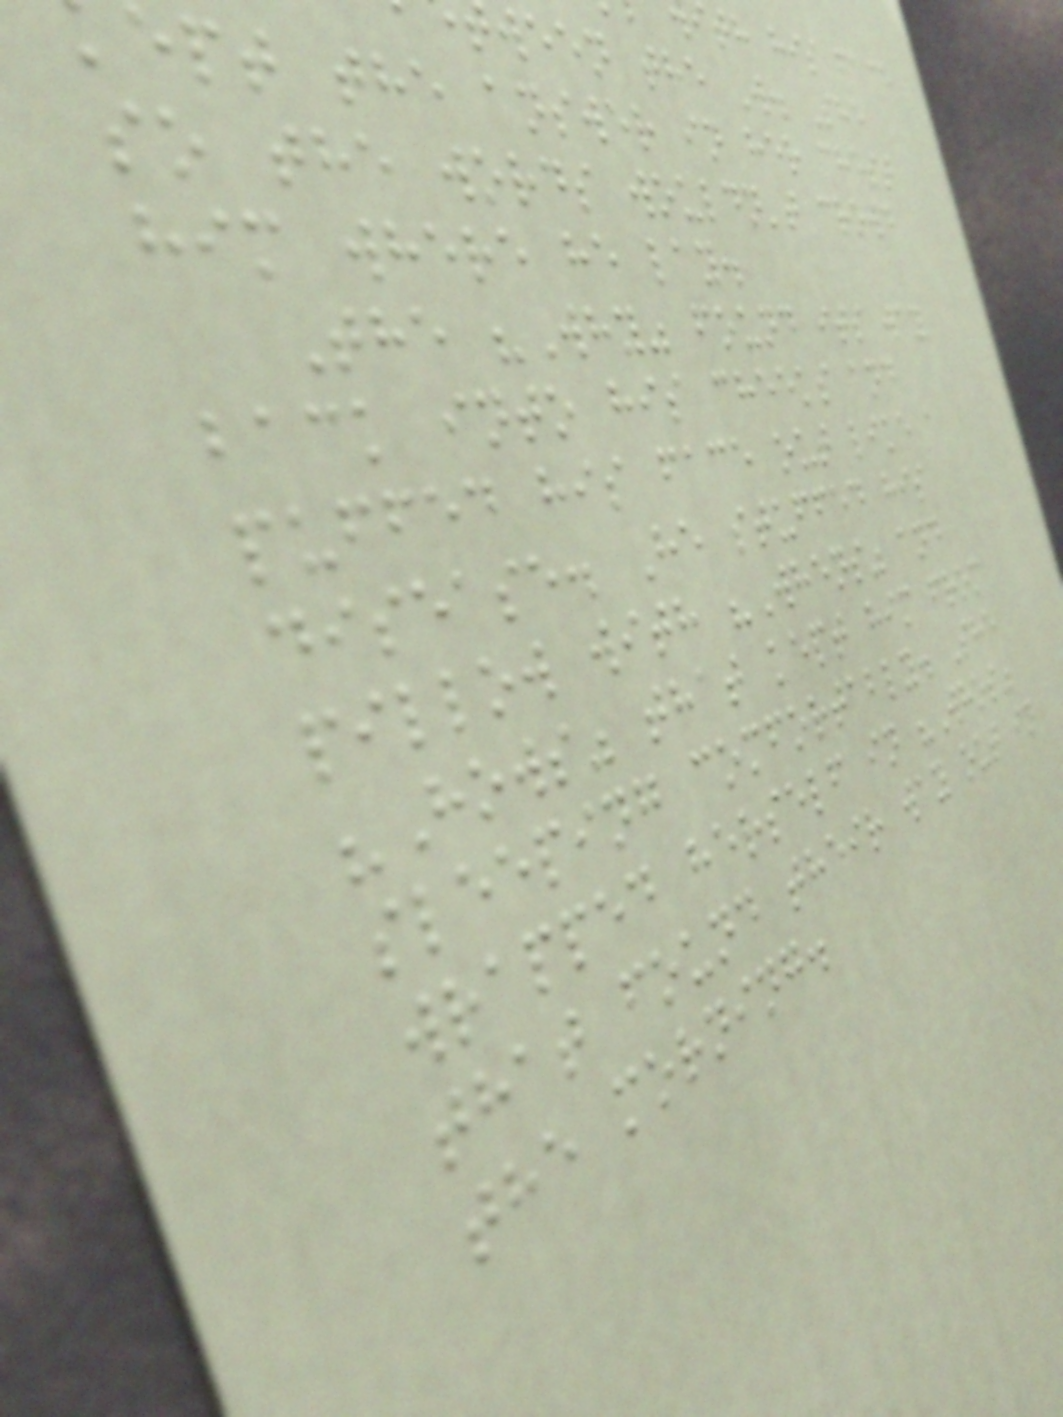ith his face
ween the W. She
ept the answer in her chest
so the words wouldn't crowd
him where he lay.
The "Why" found its way
back into his cheeks and
puffed his face out like a
disease. He stuffed his
pillow with "Whens" and
"Hows" that kept him from
sleeping comfortably. She
wrapped herself in "Whos"
that found their way out in
the morning.
